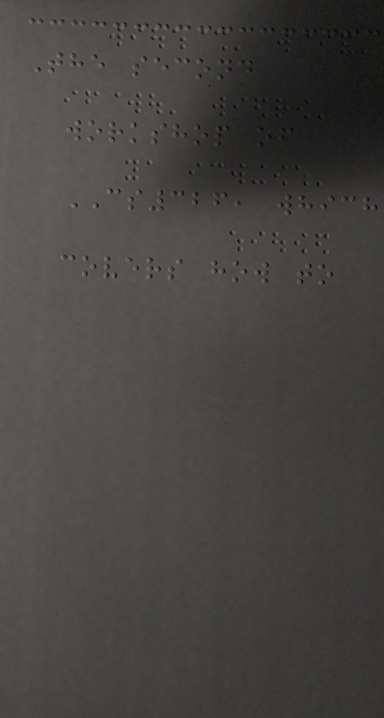The second
workshop of
CS326, which
covers how to
